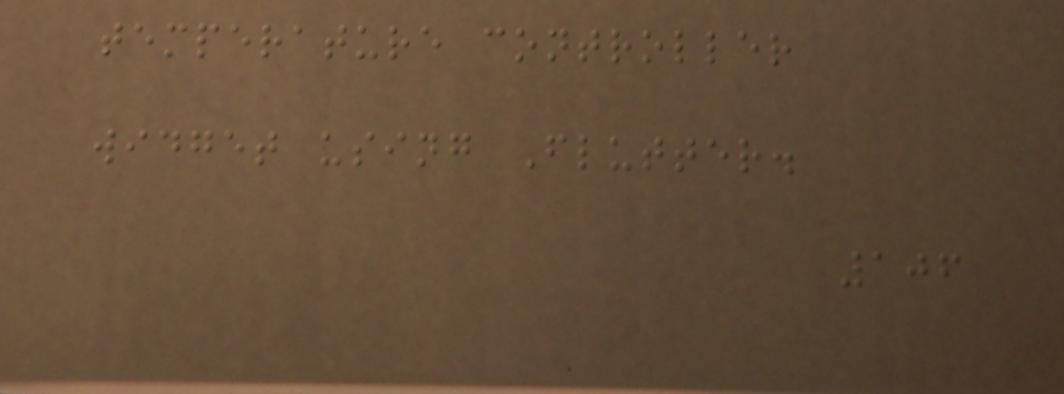temperature controller
widget using Flutter.
106
